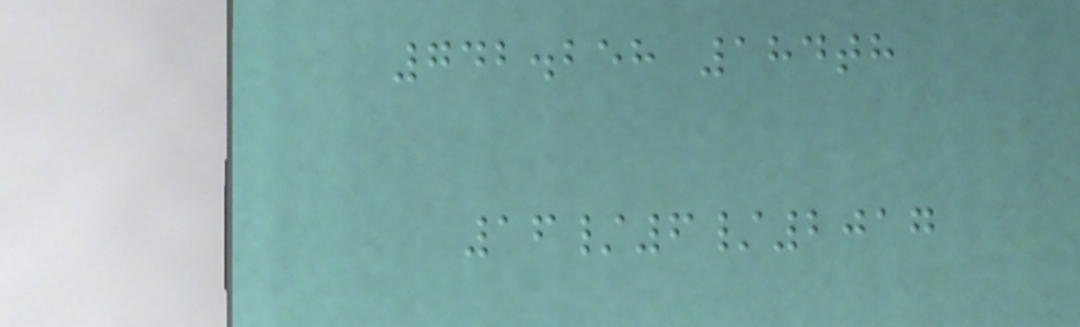742.258 184th
16/6/2017
